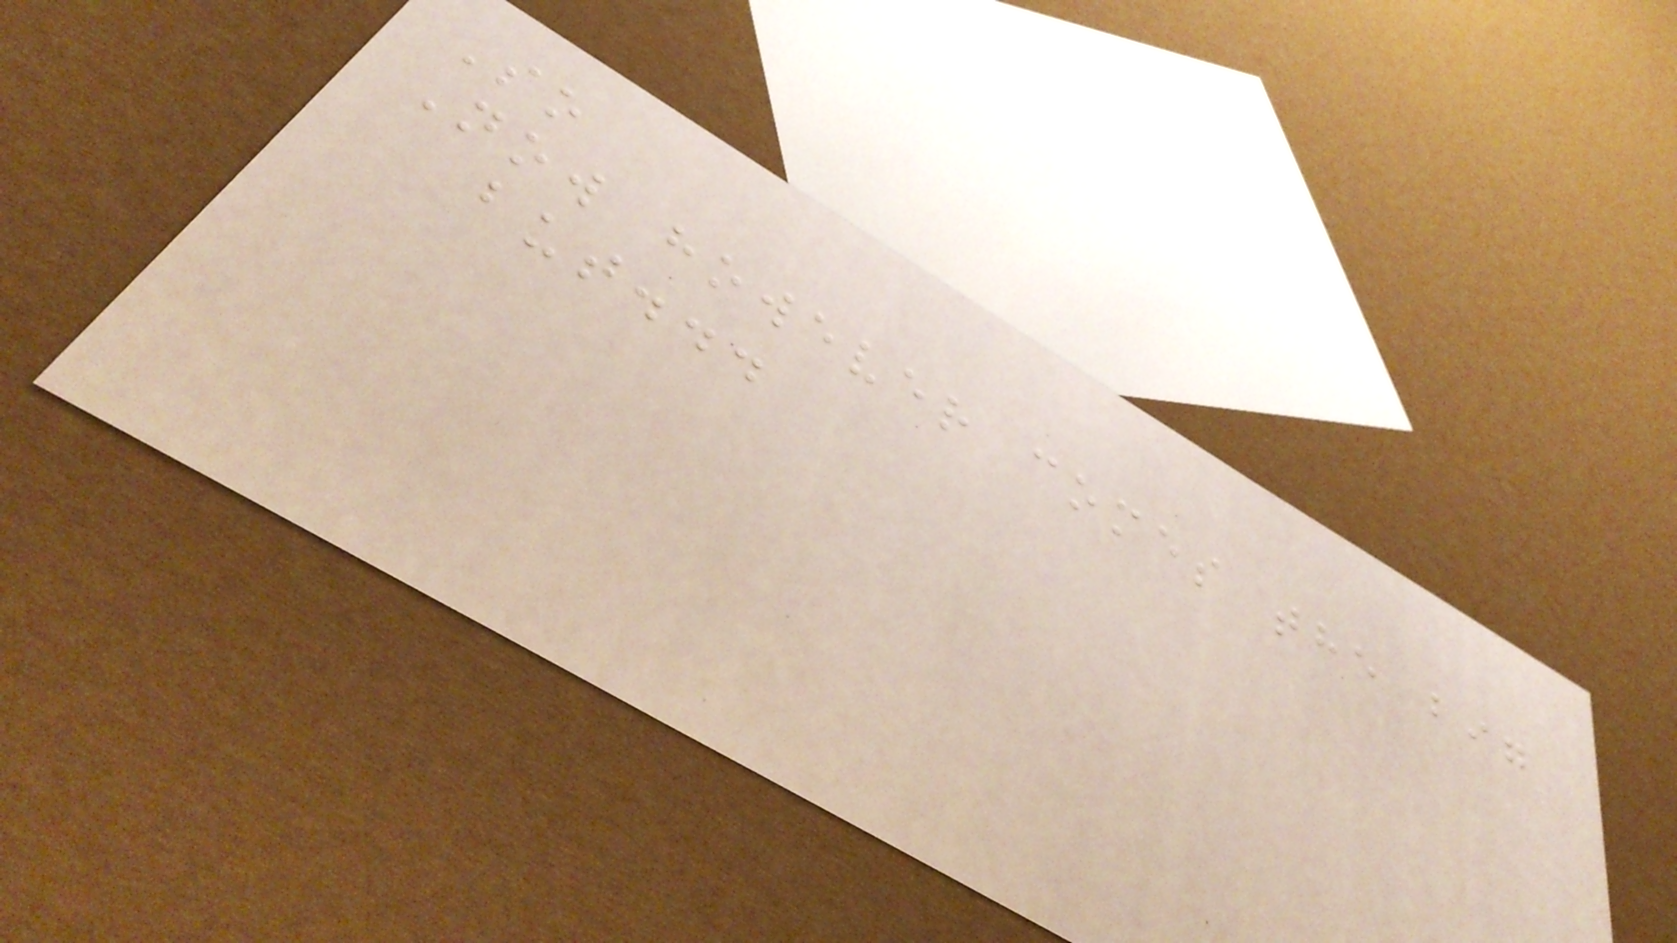So
Now however comes the big
but...
